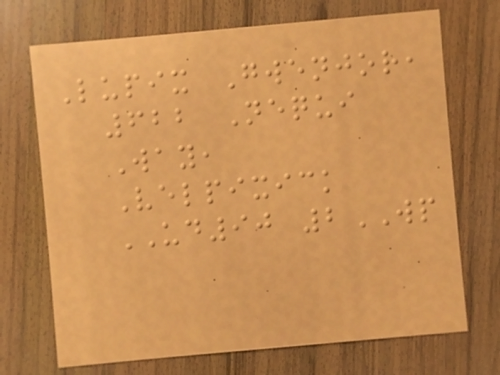Lupix Gwenjor,
622 Nequi
Way,
Velpixick
UD90 2WP
